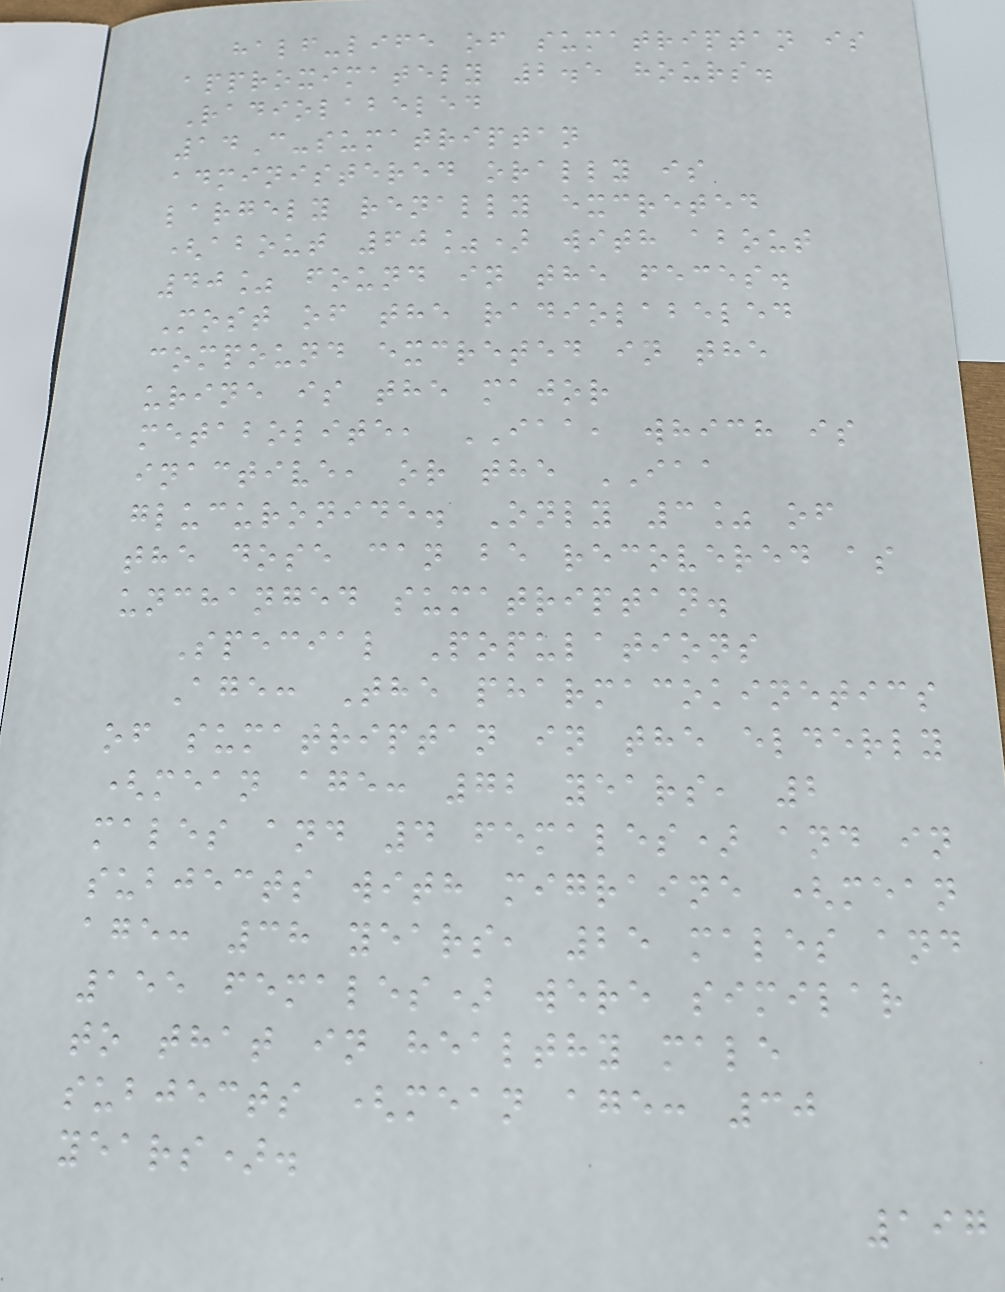half-life of sumatriptan is
approximately 2.5 hours.
Radiolabeled
14C-sumatriptan
administered orally is
largely renally excreted
(about 60%) with about
40% found in the feces.
Most of the radiolabeled
compound excreted in the
urine is the major
metabolite, IAA, which is
inactive, or the IAA
glucuronide. Only 3% of
the dose can be recovered as
unchanged sumatriptan.
Special Populations
Age: The pharmacokinetics
of sumatriptan in the elderly
(mean age: 72 years, 2
males and 4 females) and in
subjects with migraine (mean
age: 38 years, 25 males and
155 females) were similar
to that in healthy male
subjects (mean age: 30
years).
197
